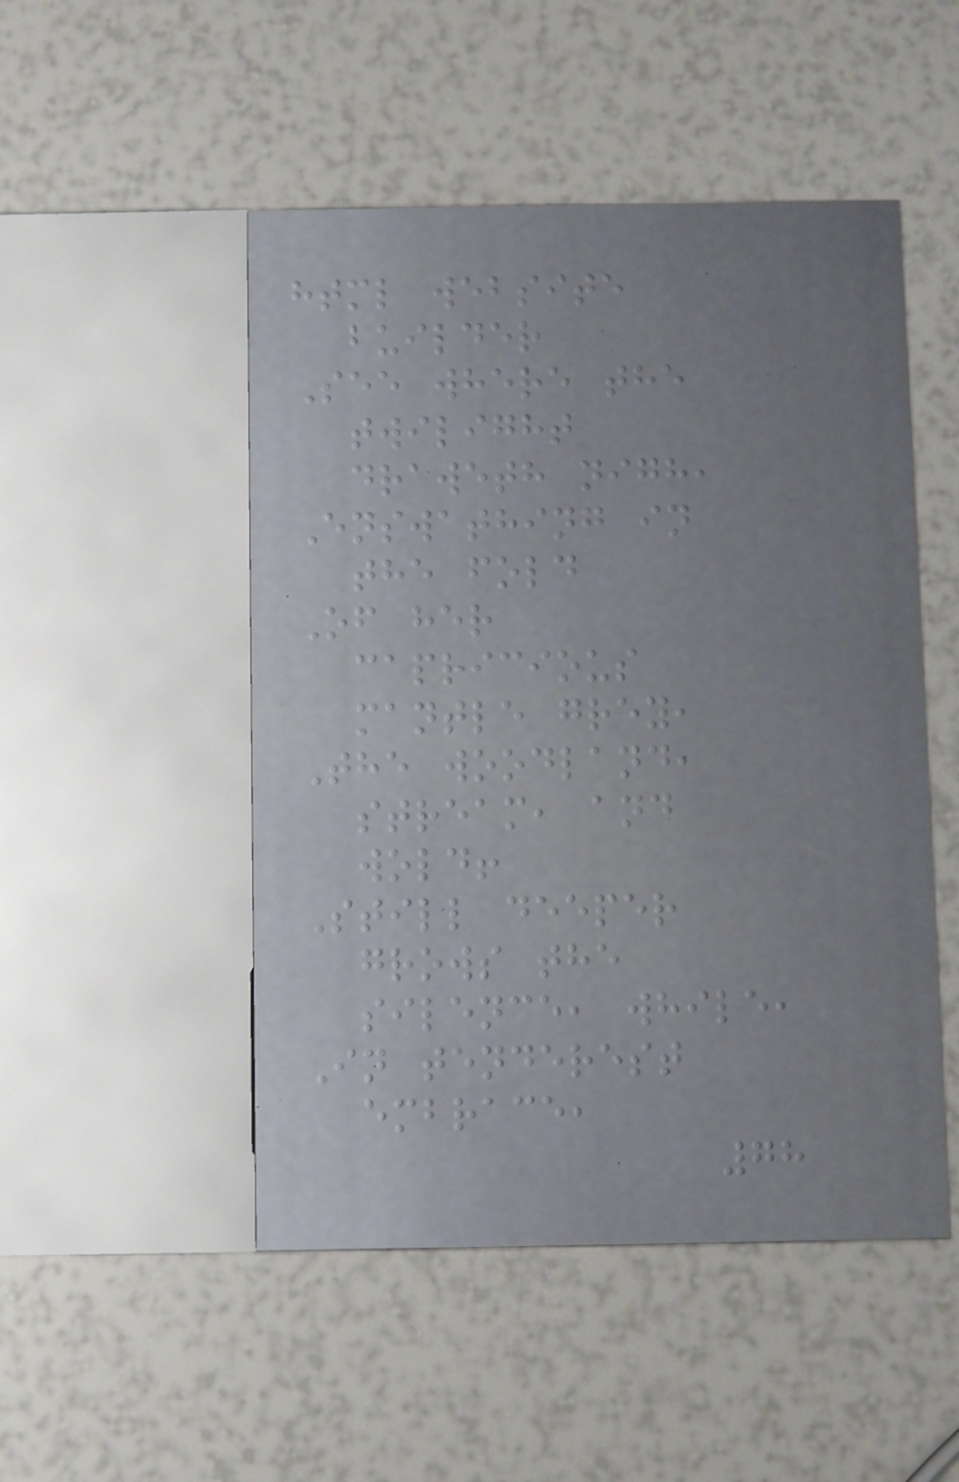html website
builder
See where the
twilight
draweth nigh,
Enswathing in
the fold
Of her
capricious
mantle grey,
The woodland,
stream, and
wold!
Still deeper
grows the
silence, while,
In tenderest
embrace,
78
